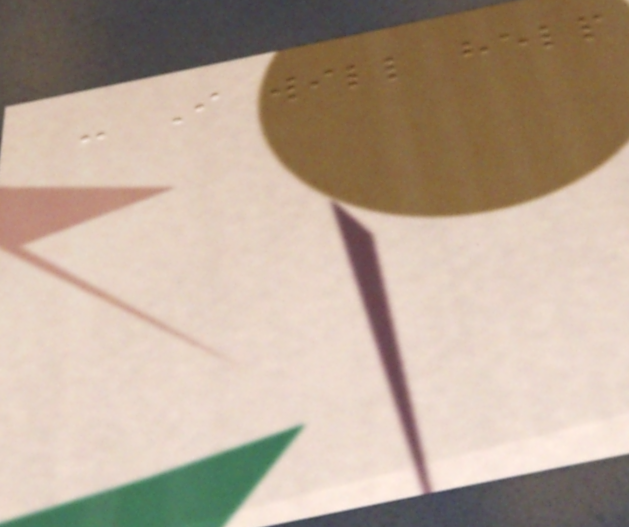- I will help
